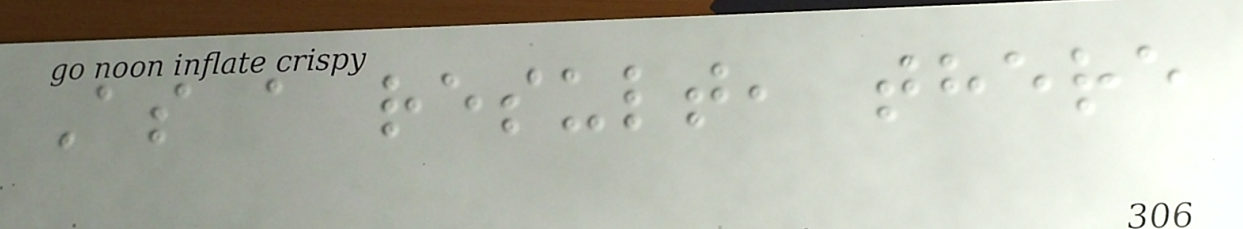As a result, there
